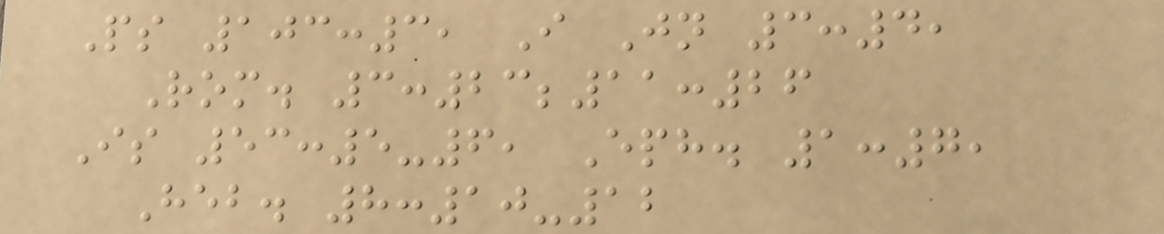Ps 103:3, I Jn 3:4,
Rom. 3:23;11:26
Is 53:5-6, Eph. 1:7,
Heb. 8:10-12
